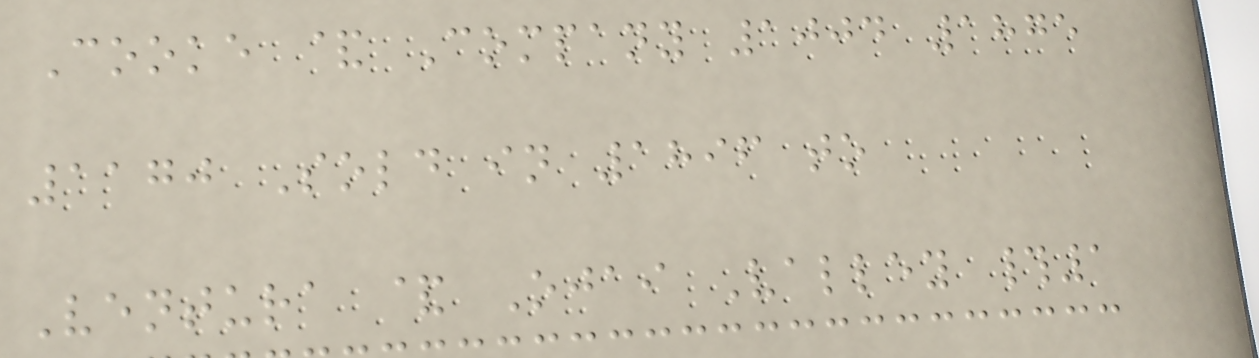Cooke & Company 1004 1875
1170 Sold in 1896 to
Ventura & Ojai Valley #1
